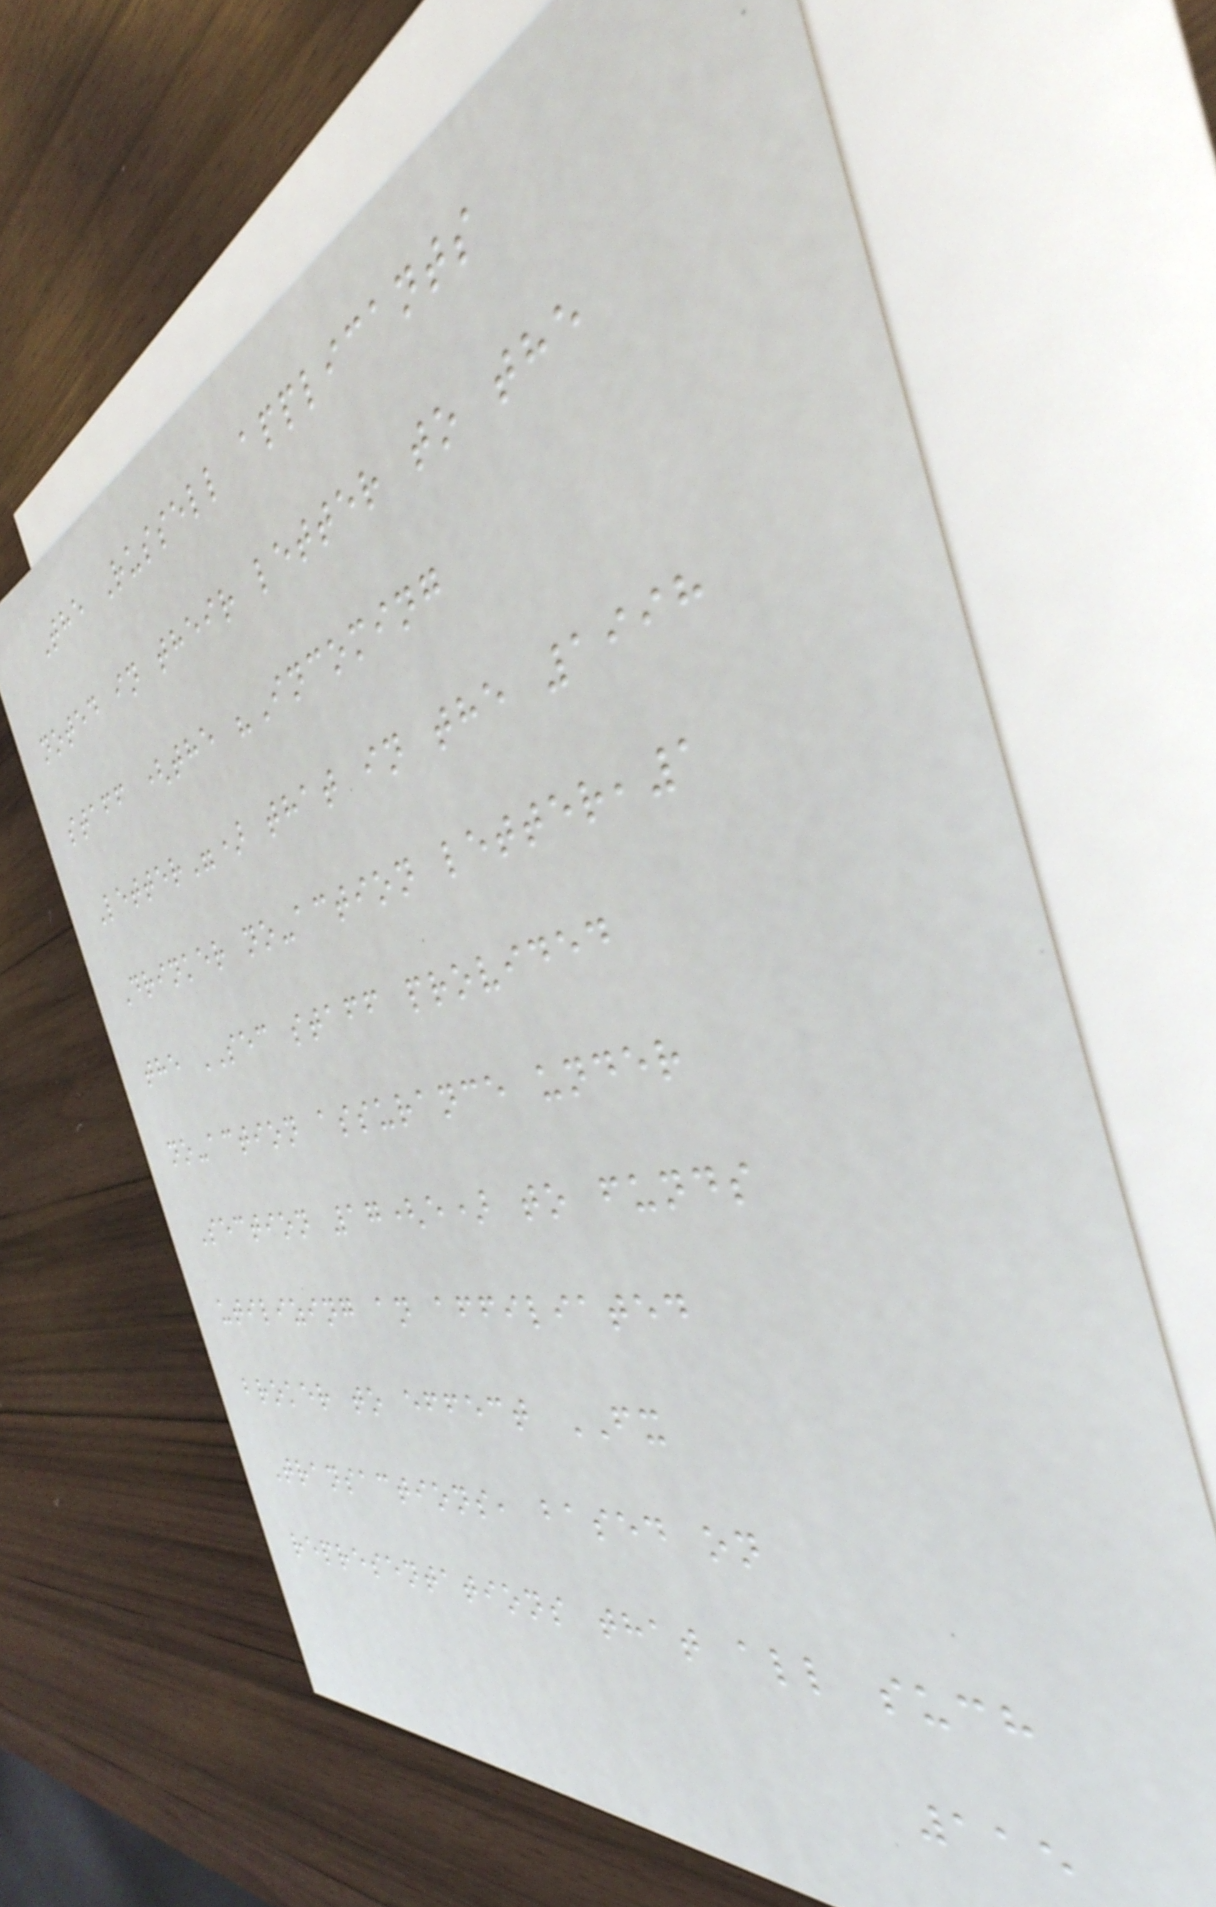The Russell applicants
noted in their letter to the
staff (the "Incoming
Letter") that in the 1998
Drinker no-action letter,1
the SEC staff provided
no-action assurance under
Section 17(e) to funds
utilizing an affiliated
broker to effect FX
Transactions, based on
representations that all such
115
